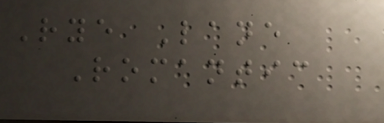Rye Lane
Romantic
